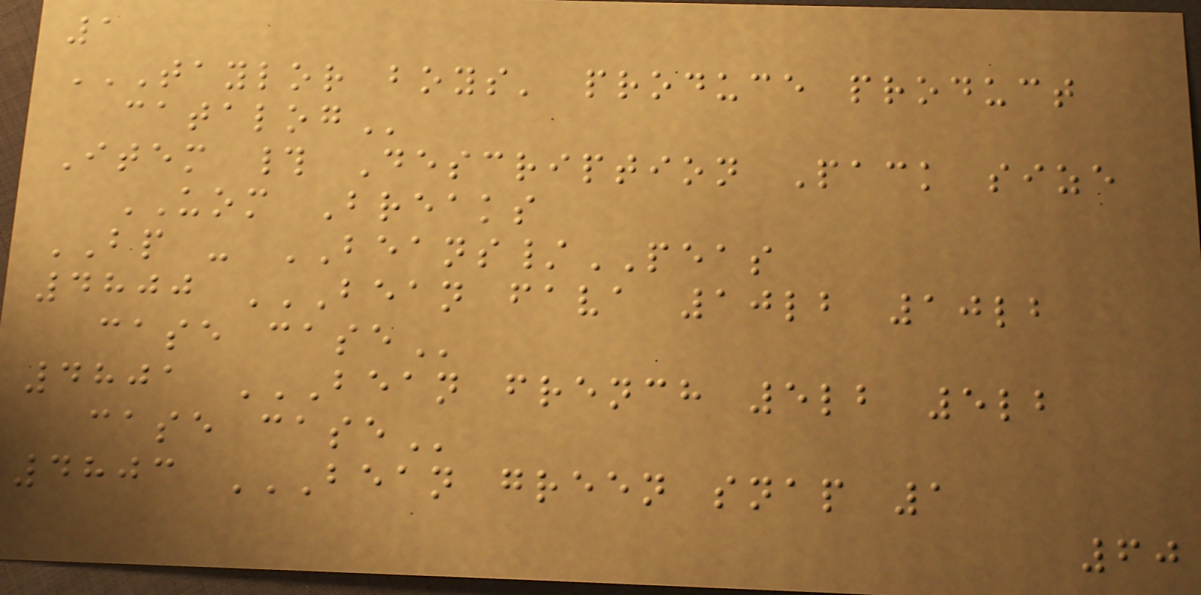1
TAYLOR BOYS' PRODUCE PRODUCT
CATALOG
Item # Description Pack size
UOM Breaks
BP - BEANS/PEAS
4800 BEAN FAVA 10LB 10LB
CASE CASE
4801 BEAN FRENCH 5LB 5LB
CASE CASE
4803 BEAN GREEN SNAP 1
60
